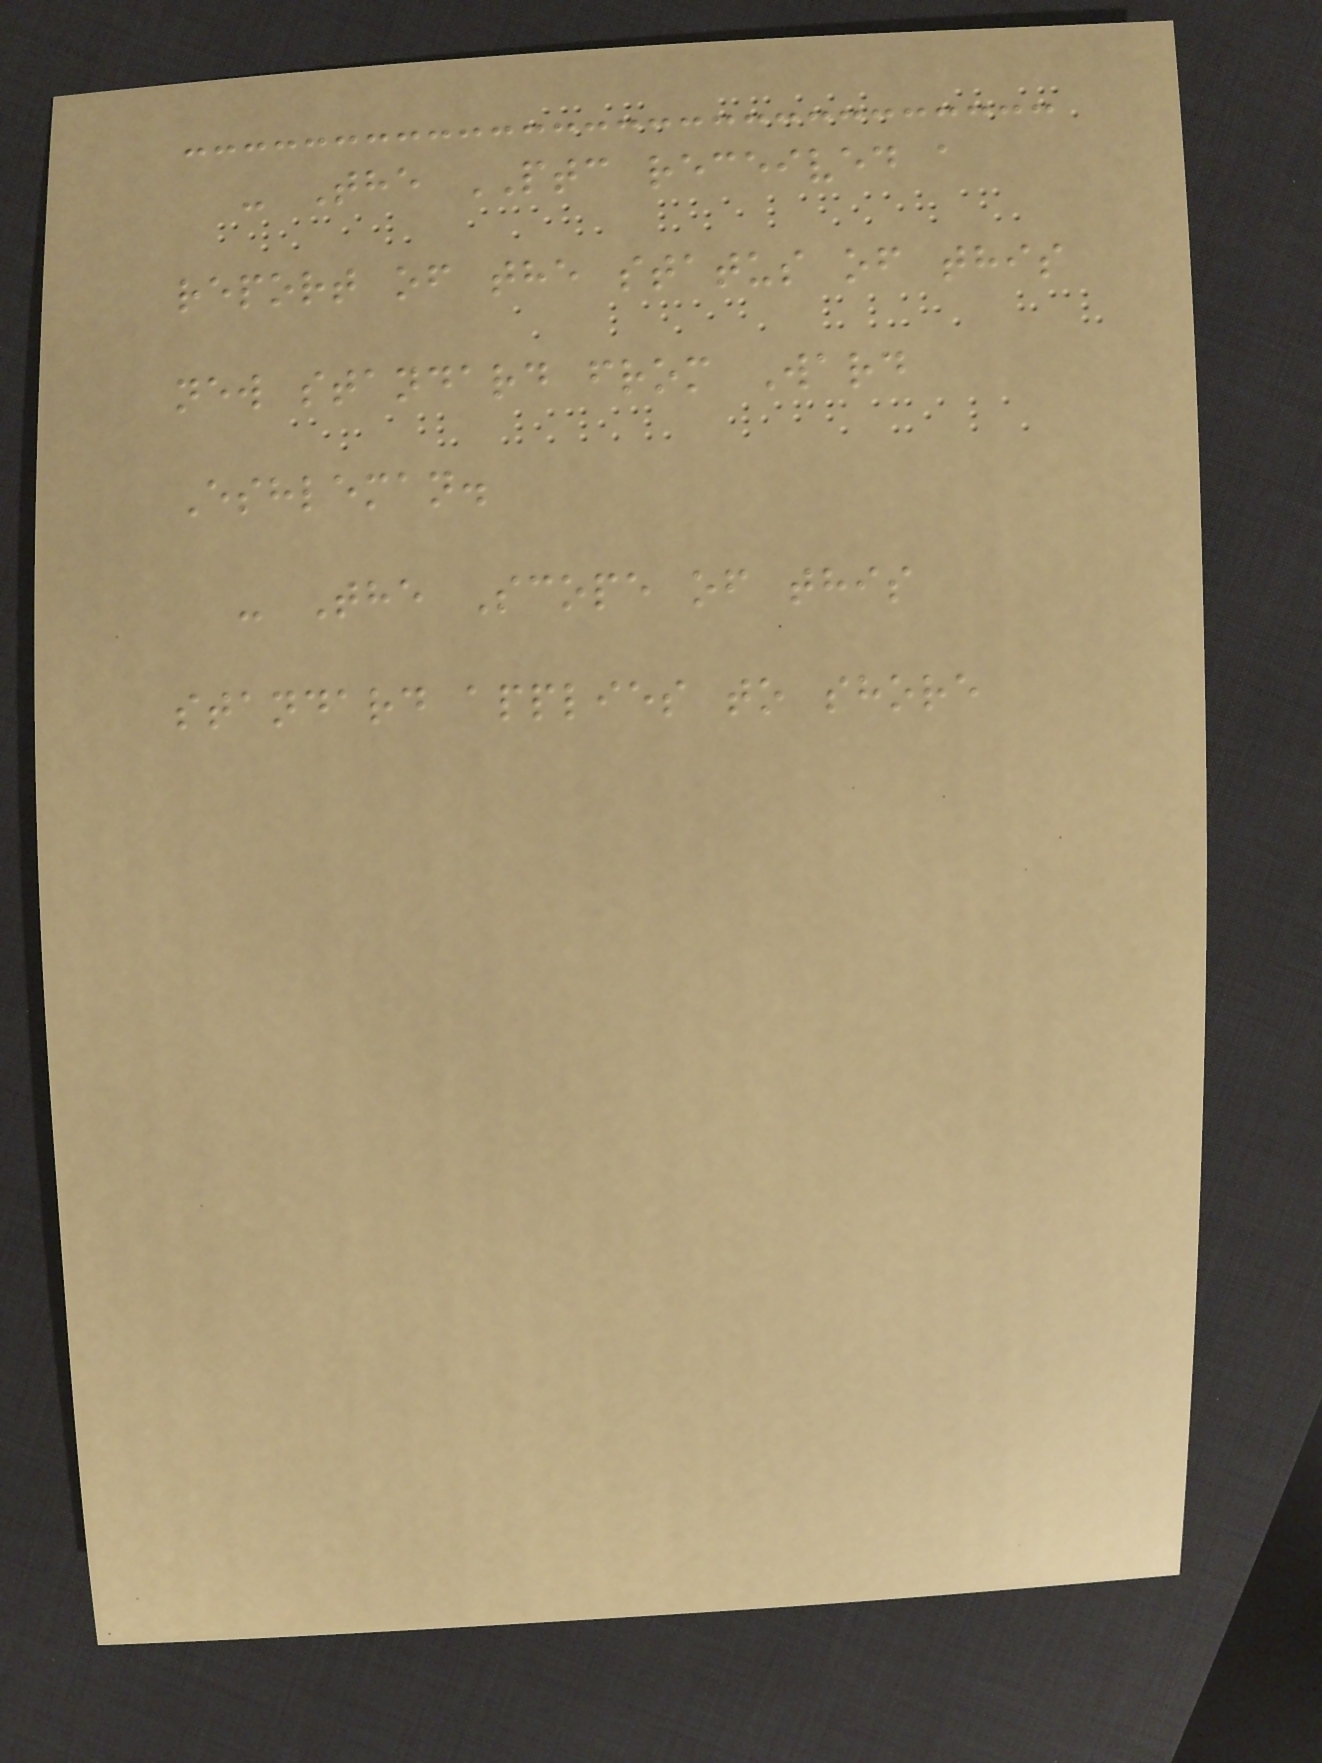- The PTC received a
report of the status of this
new standard from Ward
Eshleman.
- The Scope of this
standard applies to shore
